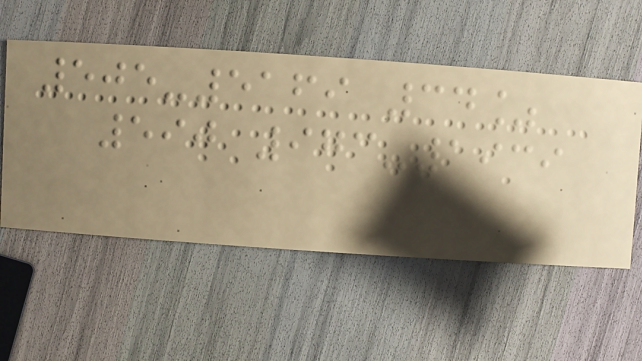505-5169 34%
590 973-1939
